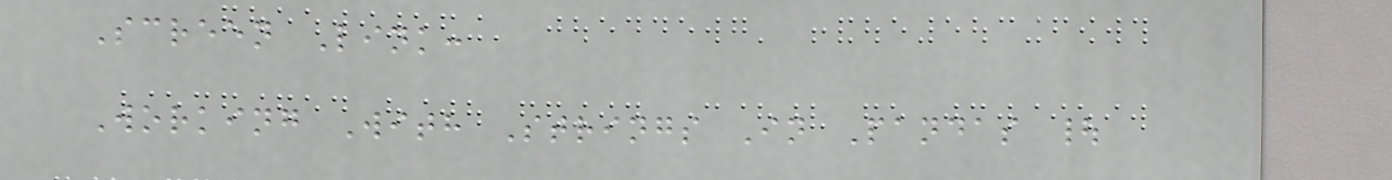Screen Link:
Working With Strings In Pandas |
